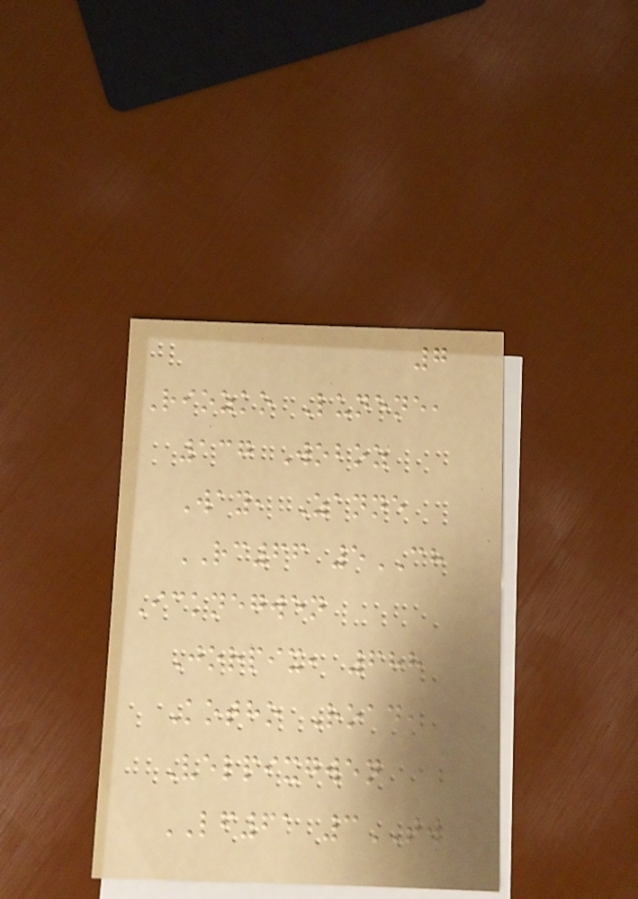7
Riozko Lunene,
137 Woboz
Way, Zanne
RC66 5CH
Icknegwen
Jorpix, 688
Kotho Road,
Velpixgwen
LF61 3TW
